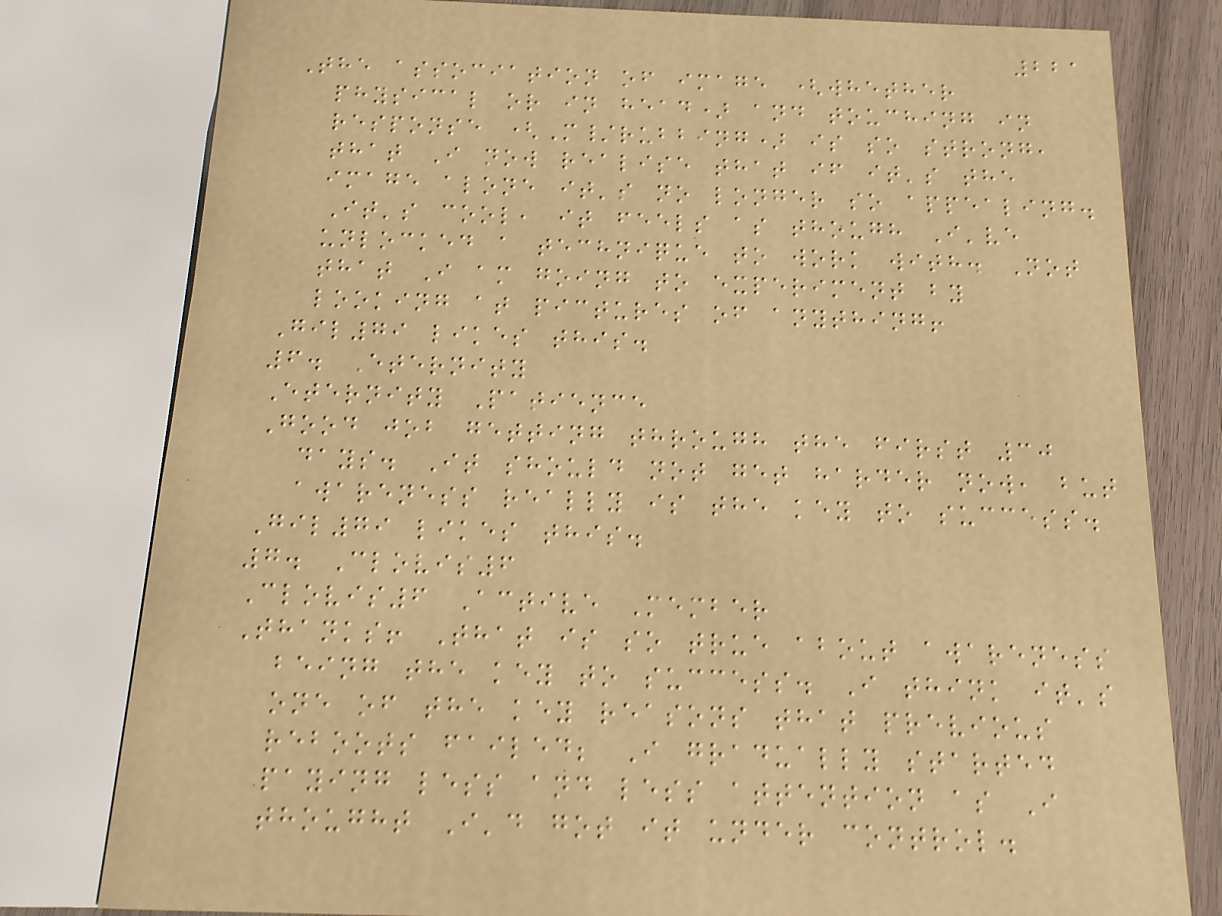221
The association of image (whether
physical or in head) and touching in
response (M/rubbing) is so strong,
that I now realise that if it's the
image alone it's no longer so appealing.
It's cool, it feels as though I've
unlocked a technique to work with. Not
that I am going to experiment by
looking at pictures of anything!
Gil79 likes this.
6. Eternity
Eternity Patience
Good job getting through the first 30
days. It should not get harder now, but
awareness really is the key to success.
Gil79 likes this.
7. Clovis6
Clovis6 Active Member
Thanks! That is so true about awareness
being the key to success. I think it's
one of the key reasons that previous
reboots failed; I gradually started
paying less and less attention as I
thought I'd got it under control.
